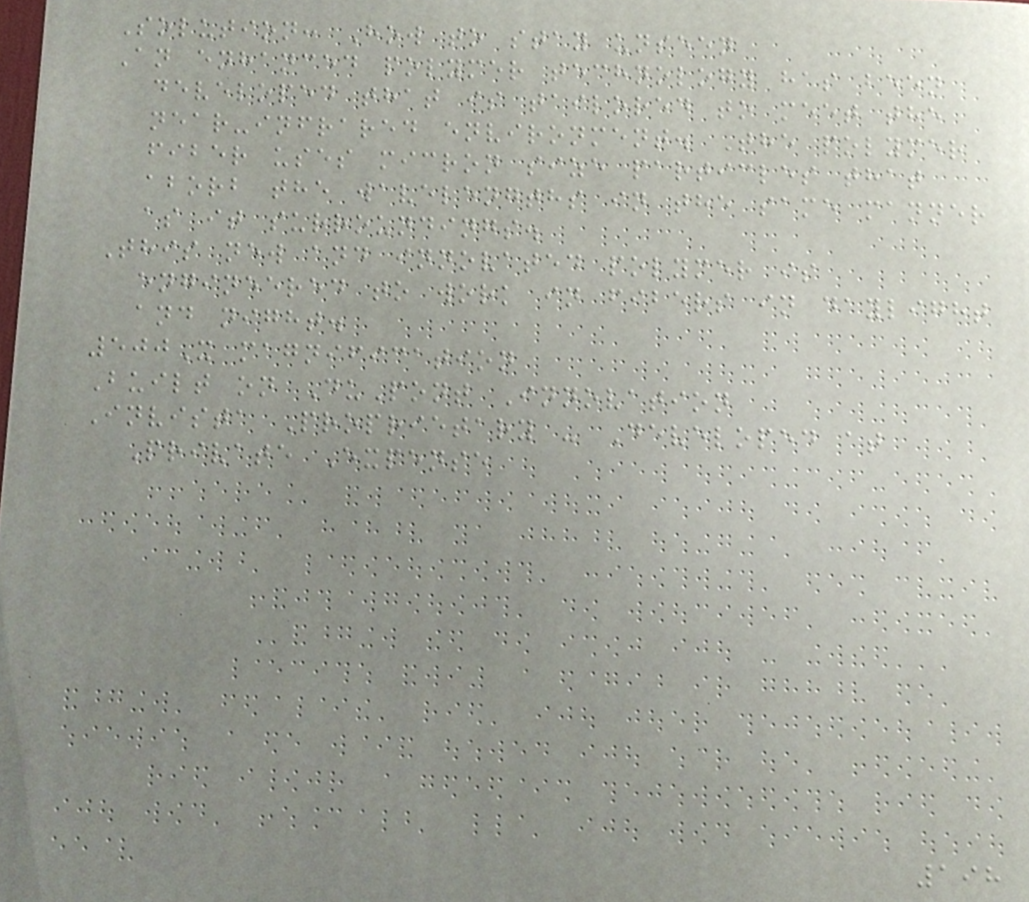Solution: How to stay unseen
An enhanced polymer technology has been
developed that is tailored to meet the
near-infrared environment. The polymer
fiber uses micron size particles that
aborb the wavelengths in the same manner
as it surroundings.
This new and innovated polymer is
engineered to work in fibers in daylight
and night.
500X magnification
Built on DuPont Innovation
Invista Proprietary - Developed at
Private Expense
198
